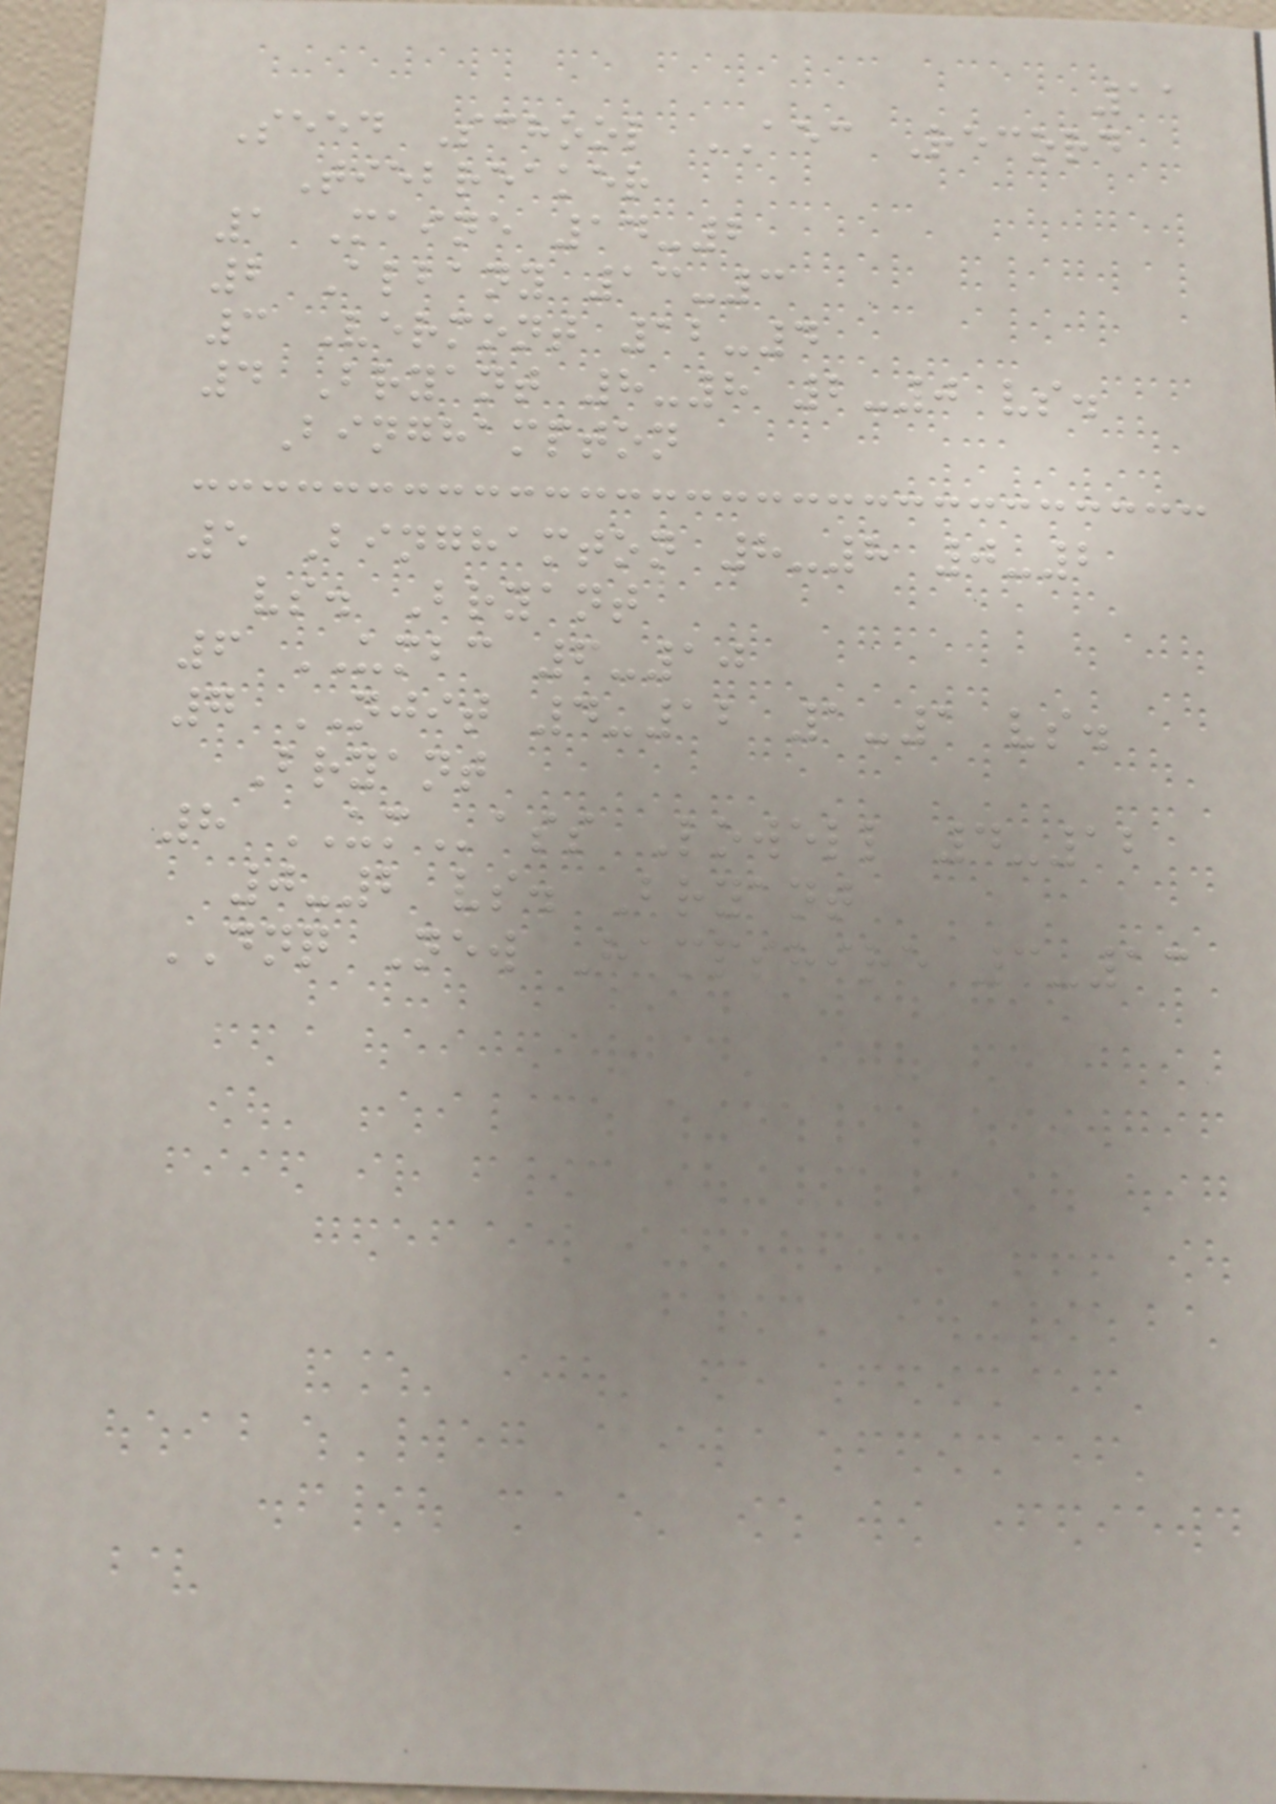11
Seed School AEC Record
Tiebreaker
1 Maine 14-2
2 Albany 13-3
3 Vermont 12-4
4 Bryant 8-8 2-0 vs.
Binghampton
5 Binghamton 8-8 0-2
vs. Bryant
6 UMBC 6-10
7 NJIT 4-12 1-1 vs.
Bryant
8 UMass Lowell 4-12
0-2 vs. Bryant
DNQ New Hampshire 3-13
